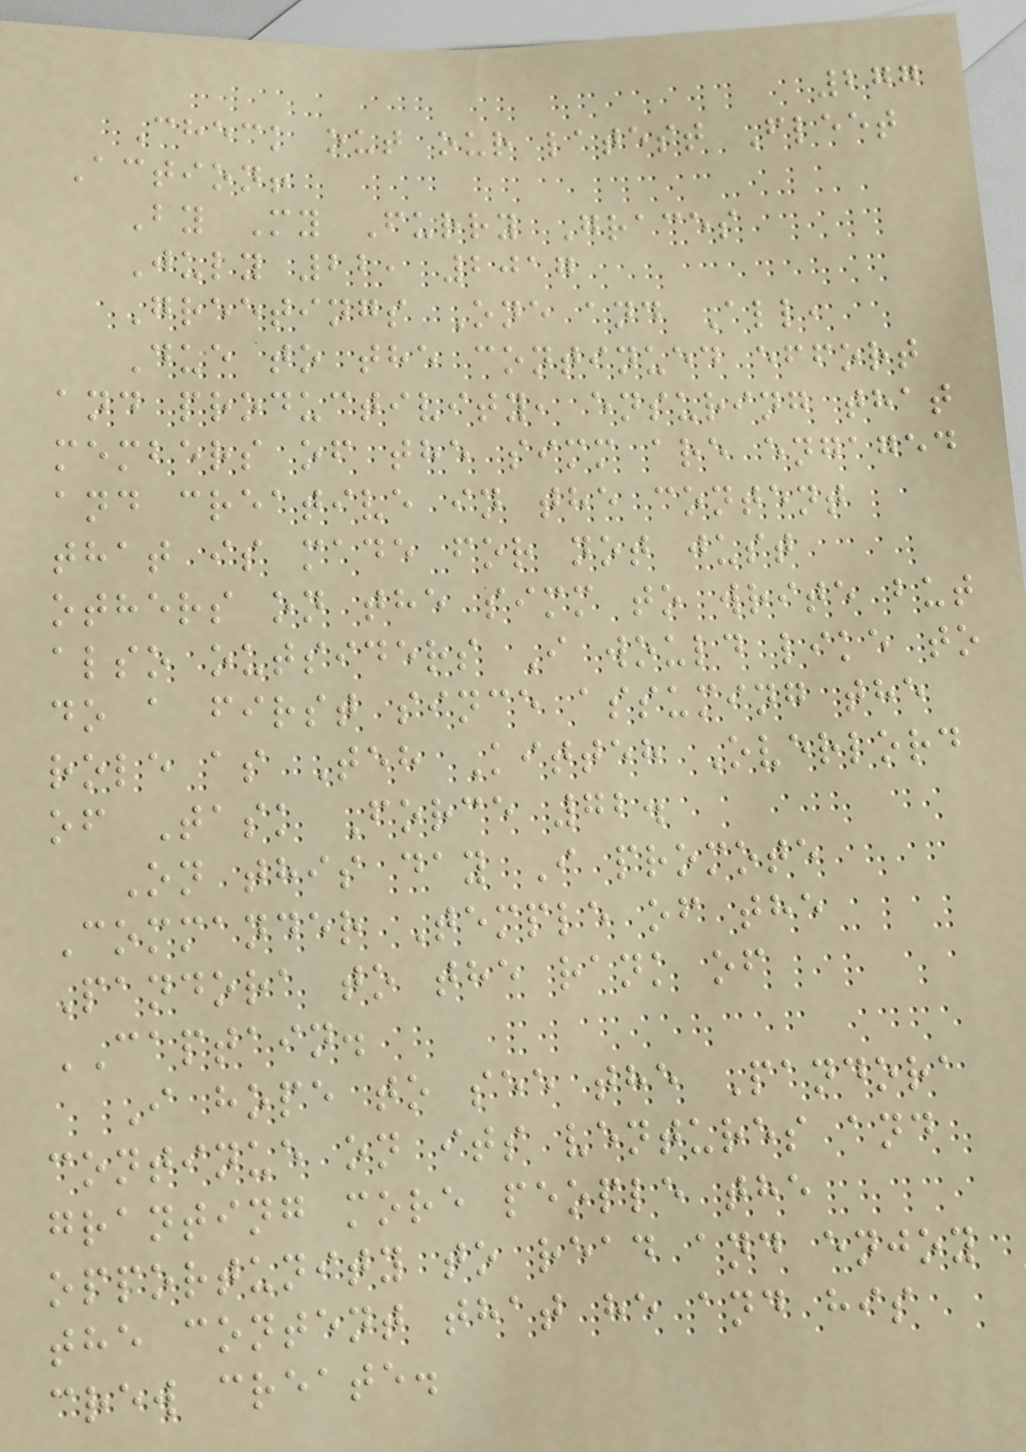277
Check out our latest Fleet
Action!
By My Furry Graces
July 22, 2017
Greetings One and All,
Due to the continued effort
and productivity, ensuring that
members of the simm are engaged
and creative in the content
that is made for not just
others on the simm to write but
also outsiders I would like to
do a first since assuming the
role as Teh Kitteh Overlord
of Task Force 72.
On this day I promote
Commander Temple of the
Pandora to the rank of
CAPTAIN.
I hope to see the Pandora
continue on its ventures and
granting more people the
opportunity to read and enjoy
the content that he and his
crew create.
